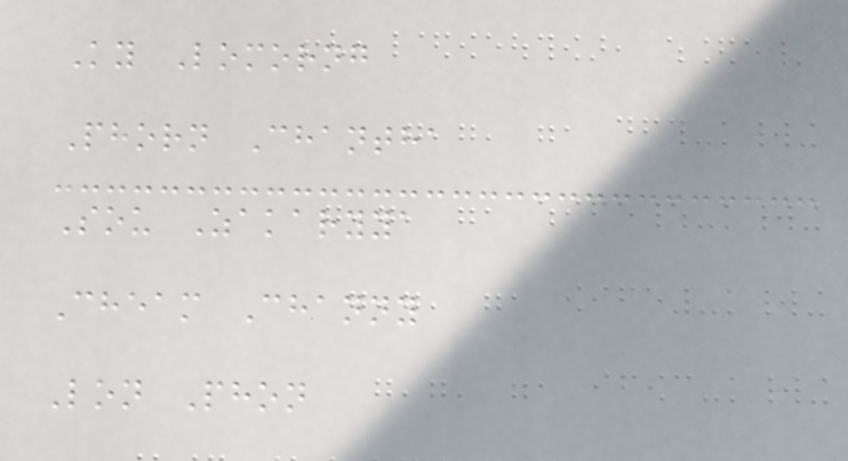Ky Lomorng
Phorn Chantha
Sou Zakaryya
Cheam Channy
Lon Phon
